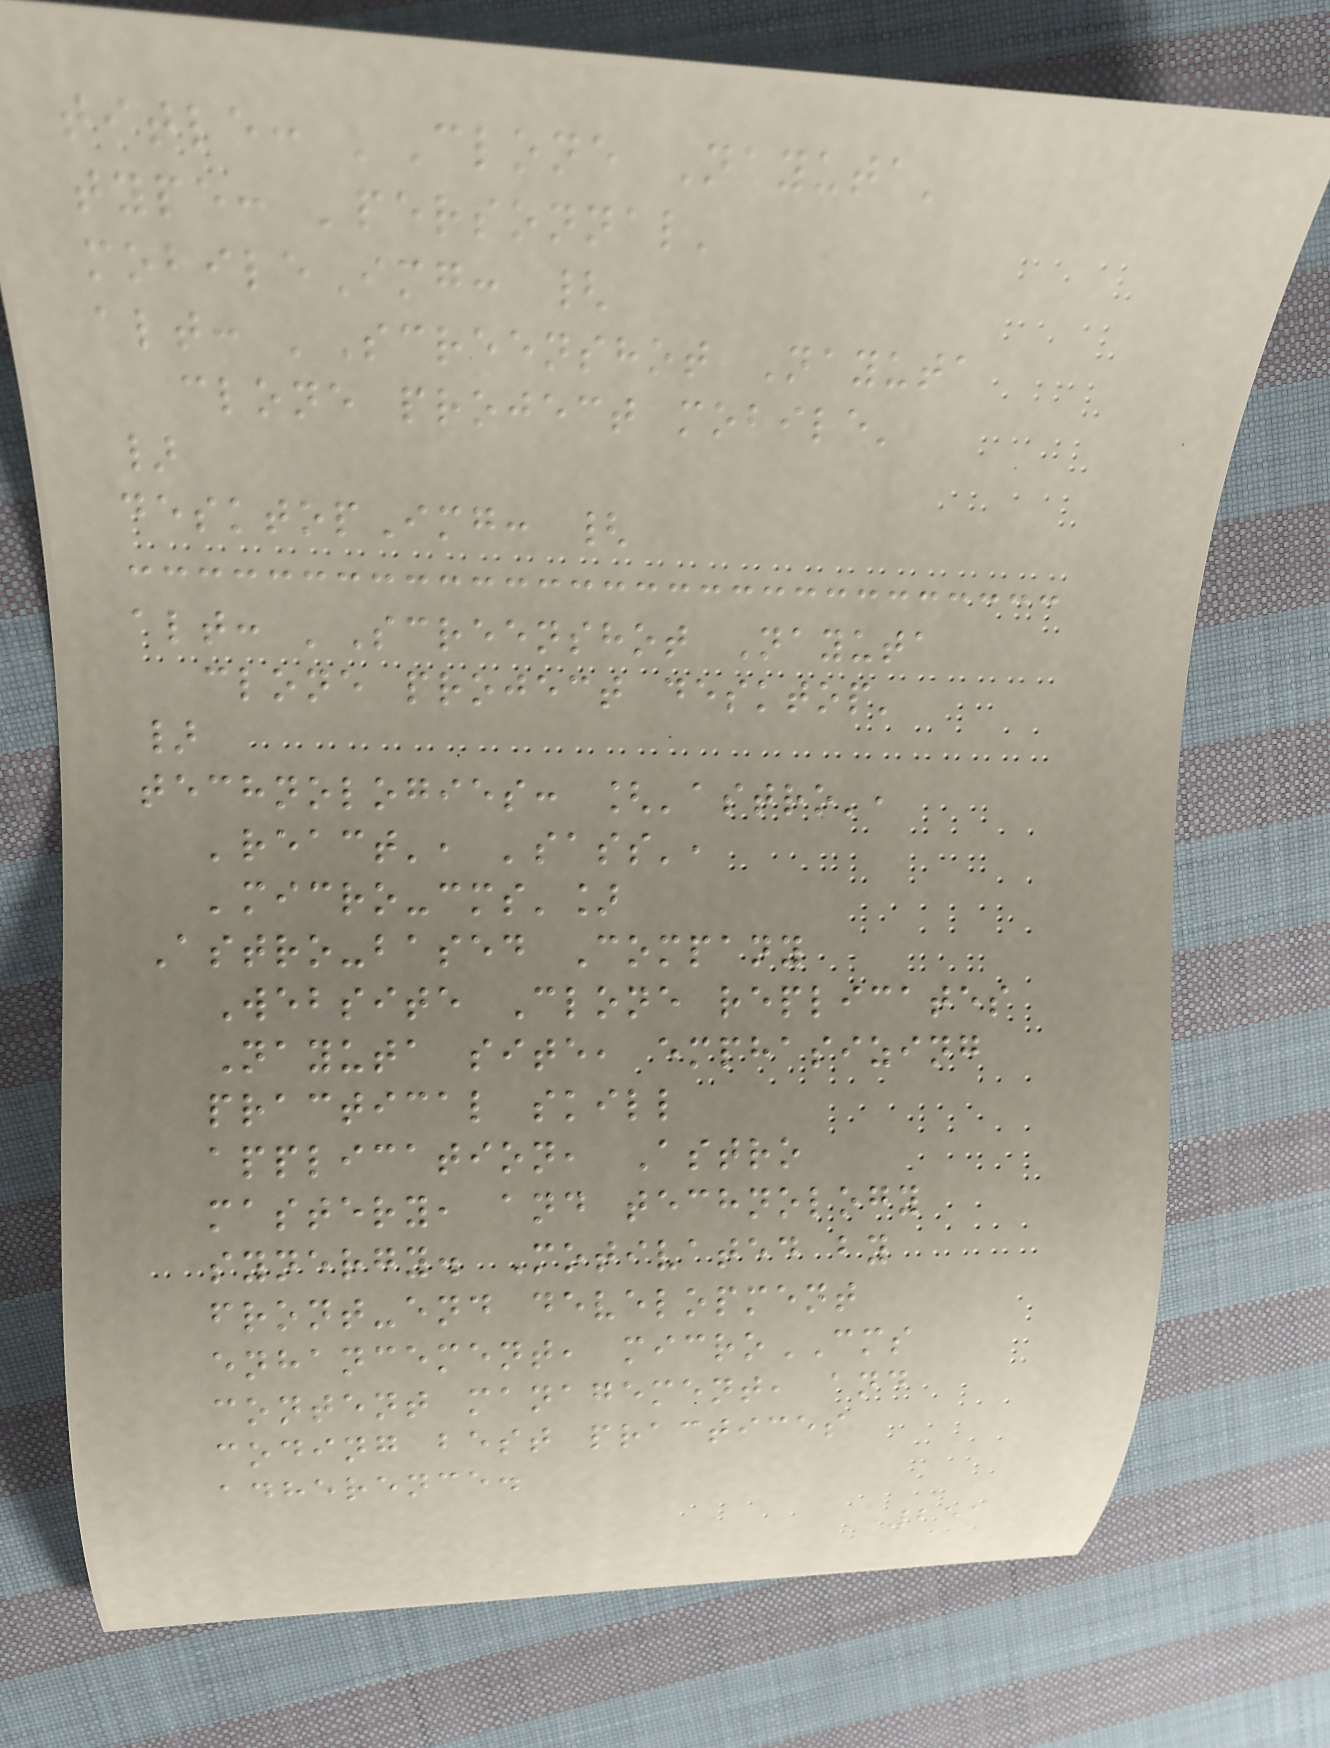title: 'Clone Nayuta'
type: 'personnal'
mobileImg: {
alt: 'Screenshot Nayuta
clone project mobile'
}
desktopImg: {
alt: 'Screenshot Nayuta
clone project desktop'
}
technologies: ['astro',
'react', 'sass',
'micro-cms']
Astro-based Company
Website Clone replicates
Nayuta site, emphasizing
practical skill
application, Astro
mastery, and technology
synergy. Motivated by
front-end development
enhancement, microCMS
content management, and
coding best practices
adherence.
251
